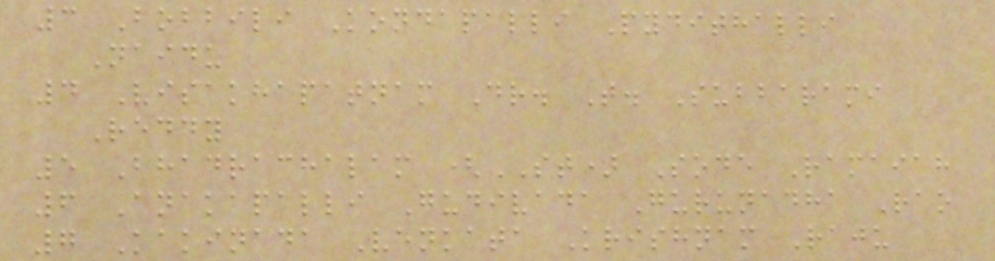3 Bobbili Kondapalli Pydithalli
Naidu
4 Visakhapatnam Dr. T. Subbarami
Reddy
5 Bhadrachalam (ST) Sode Ramaiah
6 Anakapalli Gudivada Gurunadha Rao
7 Kakinada Venkata Krishnam Raju
